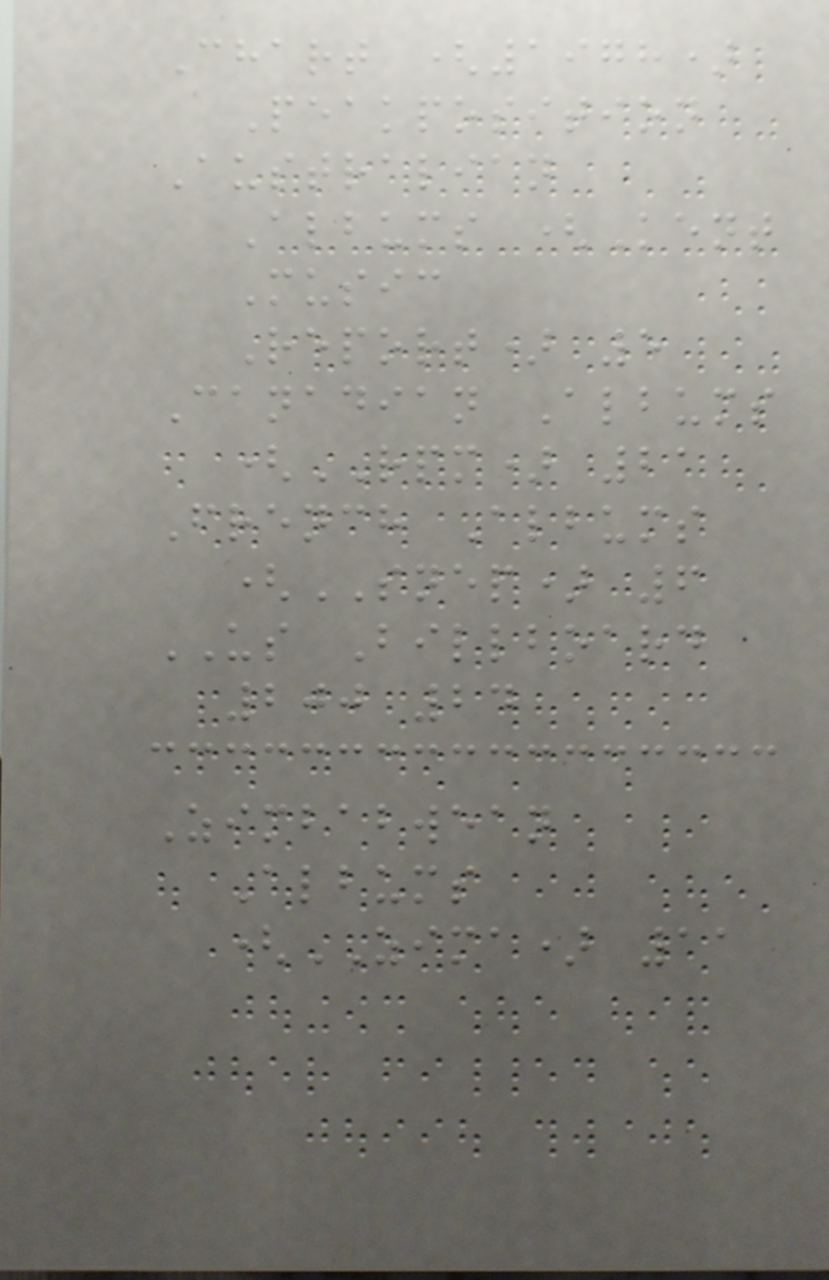Chart (1978)
Peakposition
Australian
Albums (Kent
Music
Report) 5
Canadian Albums
(RPM) 21
French Albums
(SNEP) 6
US Billboard
200 24
Zimbabwean
Albums
(ZIMA) 11
